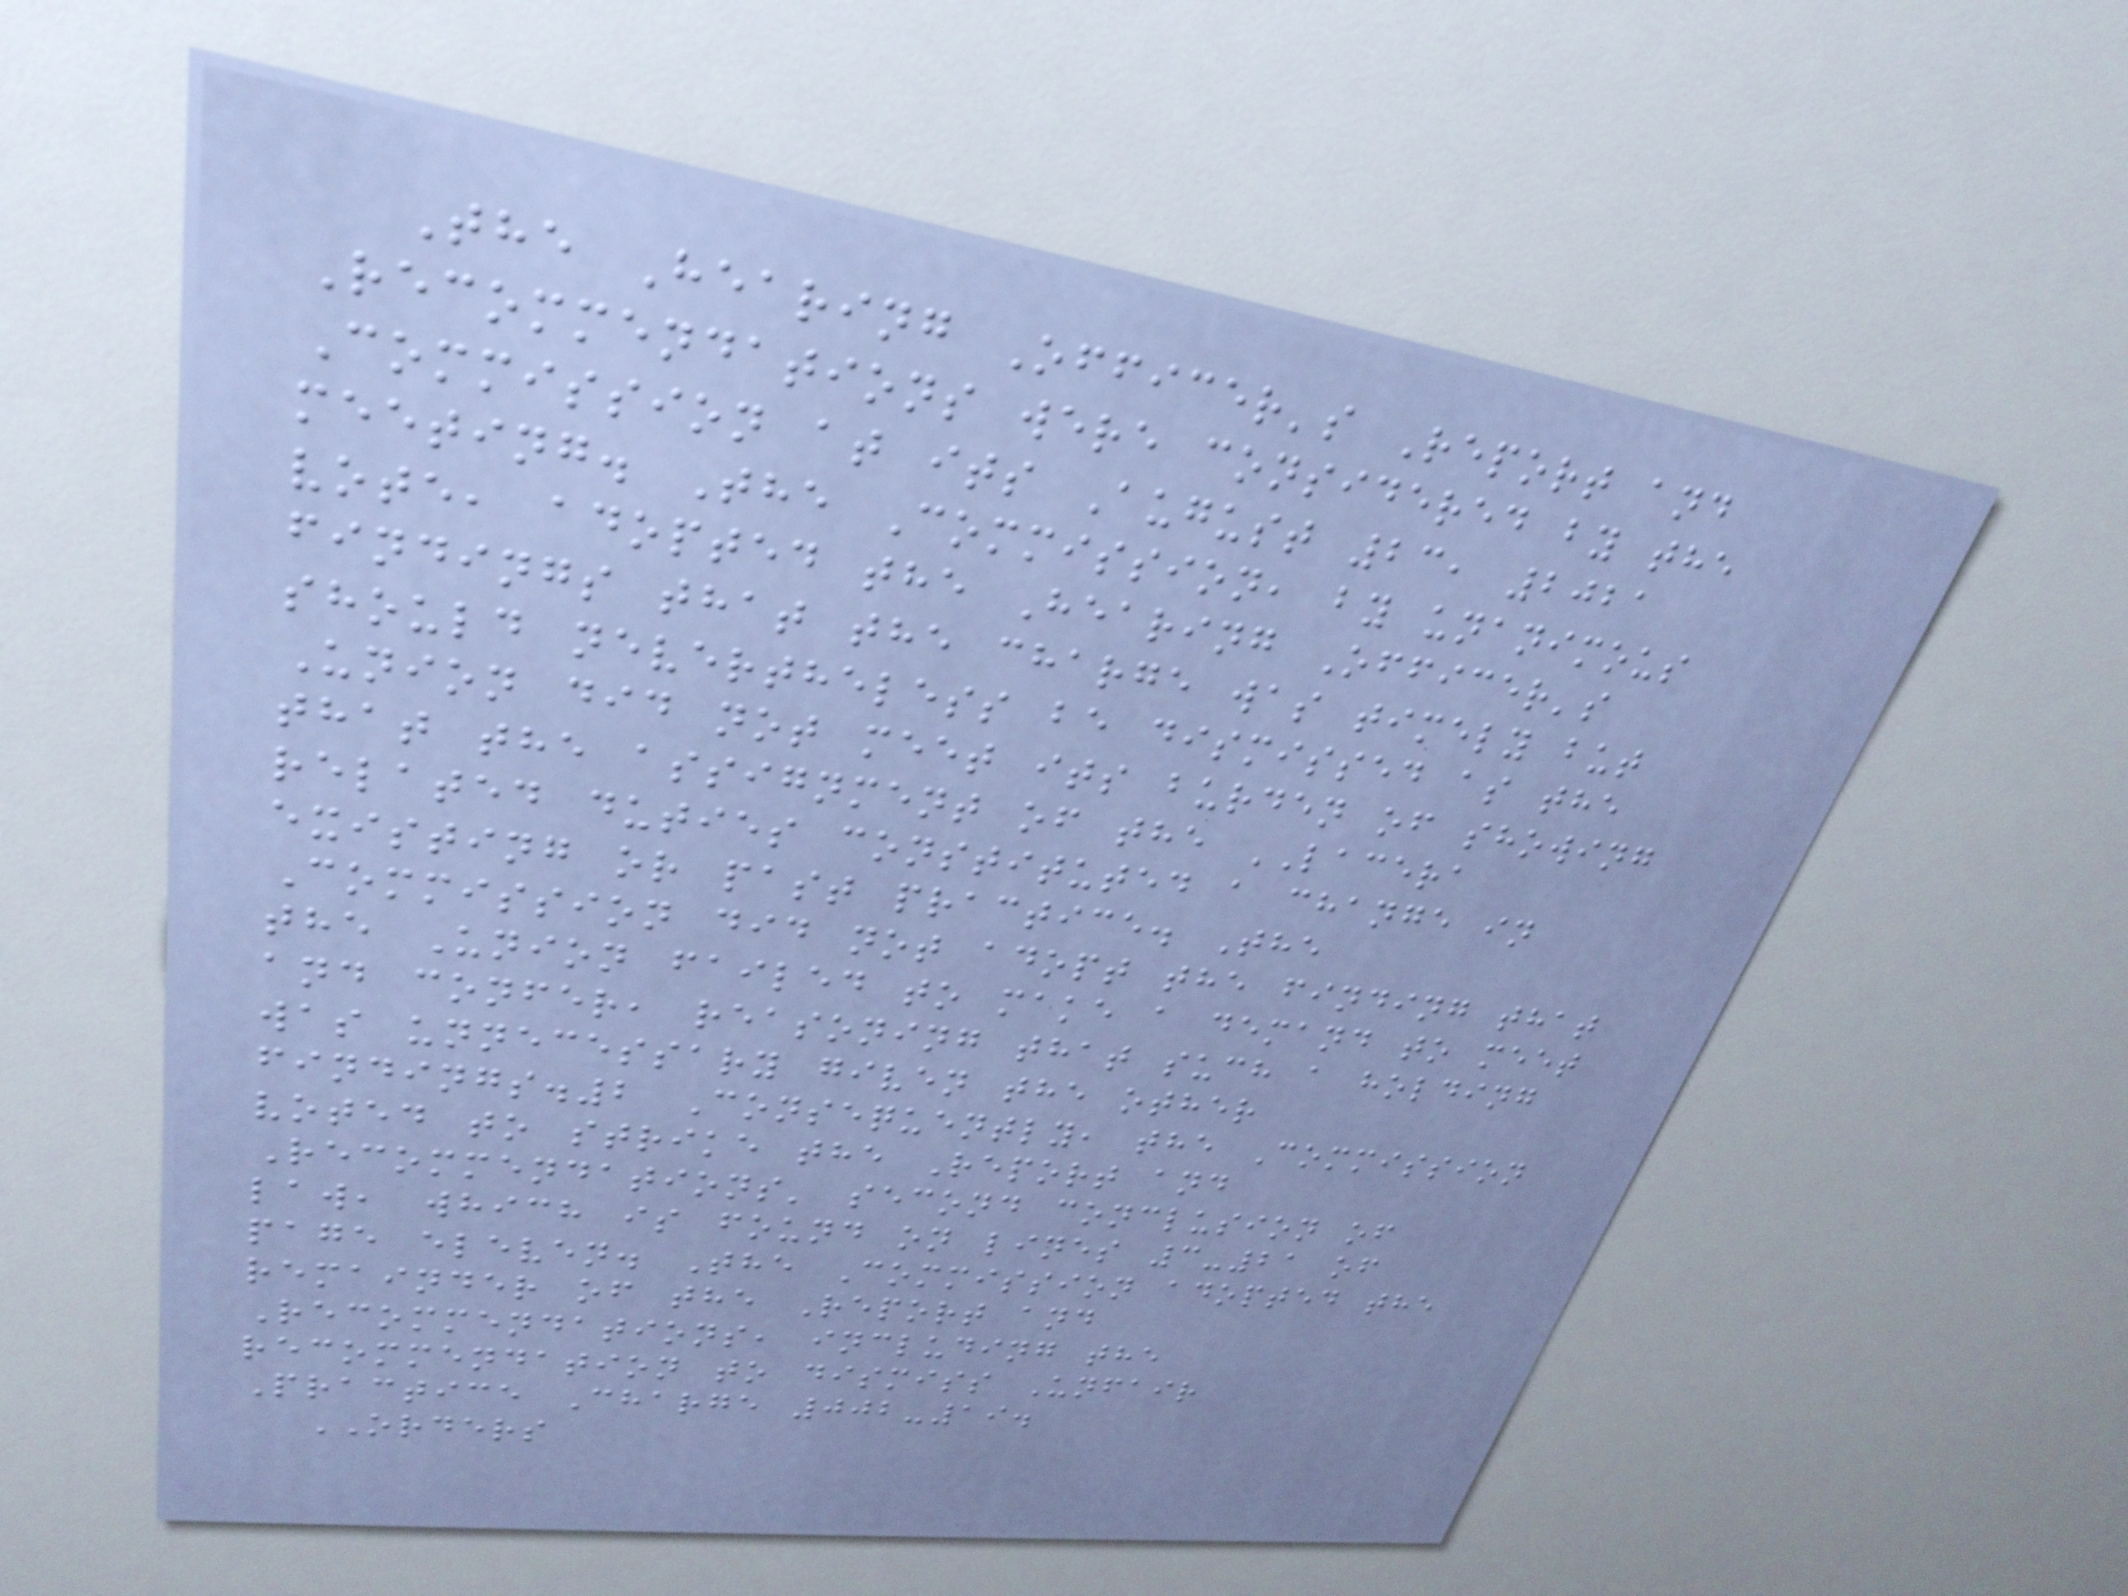The Hearing Officer's Report and
Recommendations were considered by the
Commission at its August 23, 2021
meeting. The Commission, by unanimous
vote, adopted the Hearing Officer's
findings that the charge was timely but
should nevertheless be dismissed as the
Union did not meet its burden of showing
that the assignment of the LACERA
related duties constituted a change in
existing or past practice. The
Commission did not adopt the finding that
the Union failed to make a demand to meet
and confer, reasoning that such a holding
was unnecessary given the other
findings.2 Consequently, the Commission
voted to strike the Report and
Recommendations' second conclusion of
law, which is found on lines 3-21 of
page eleven. The Commission adopted the
remainder of the Report and
Recommendations, including the
recommendation to dismiss Unfair
Practice Charge 002-19.
ORDERS
